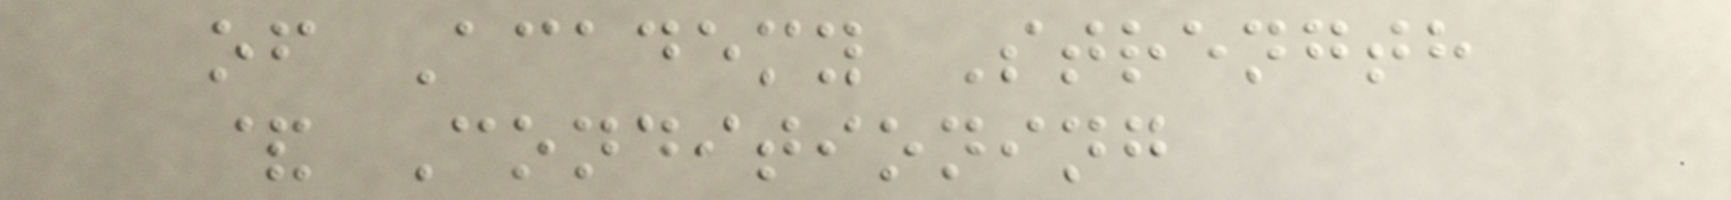of Academy Strength
& Conditioning
